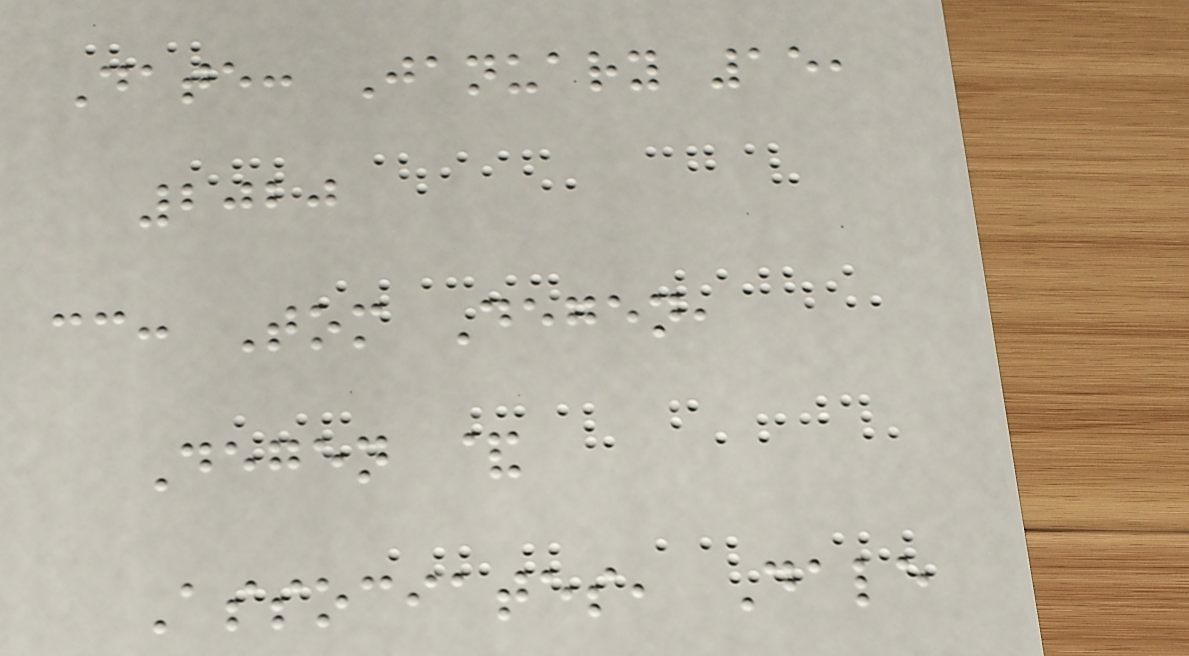Date: January 15,
2020
cc: Tom Degen,
Degen &
Associates, Dale
